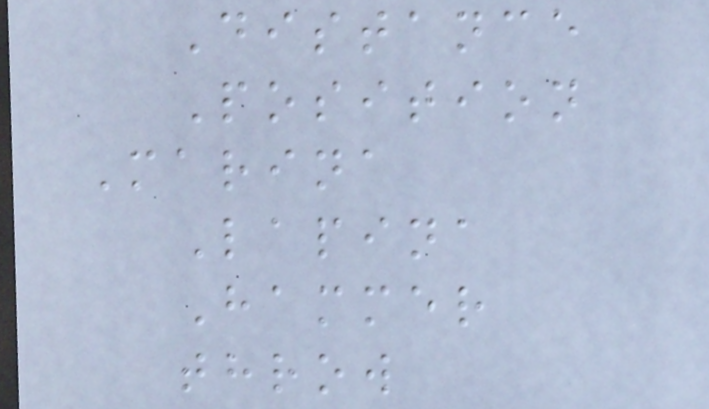Distance
Position
Marina
Lapina
Hammer
throw
